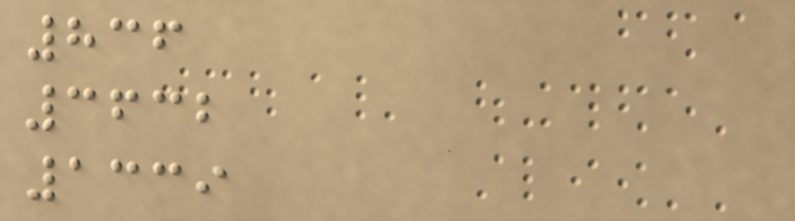836
3632
1339
